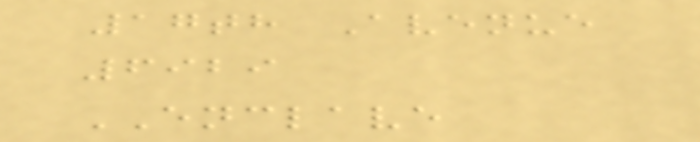17th Avenue
6929
ENCLAVE
